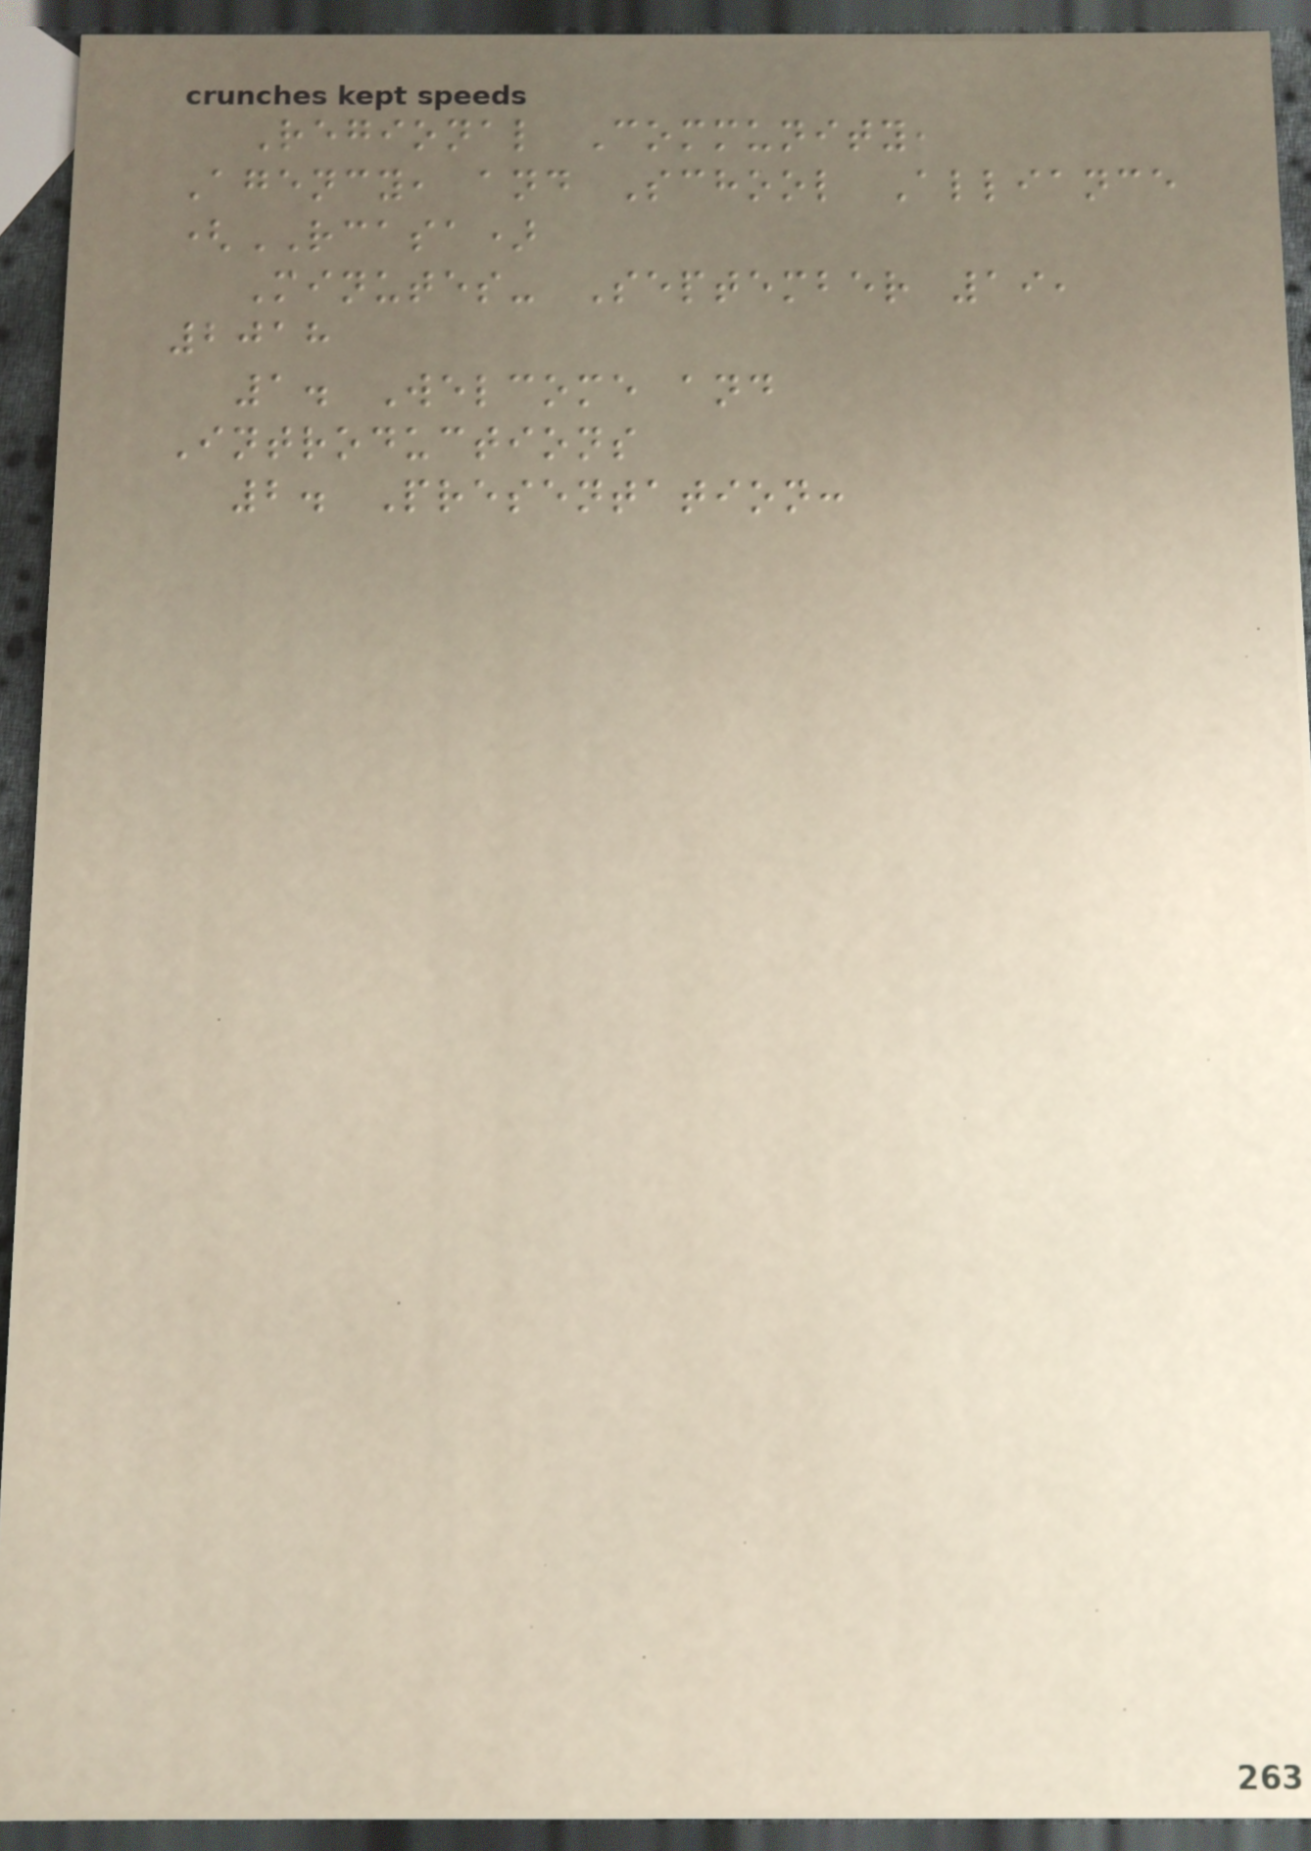Regional Community,
Agency, and School Alliance
(RCASA)
Minutes- September 19,
2018
1. Welcome and
Introductions
2. Presentation:
